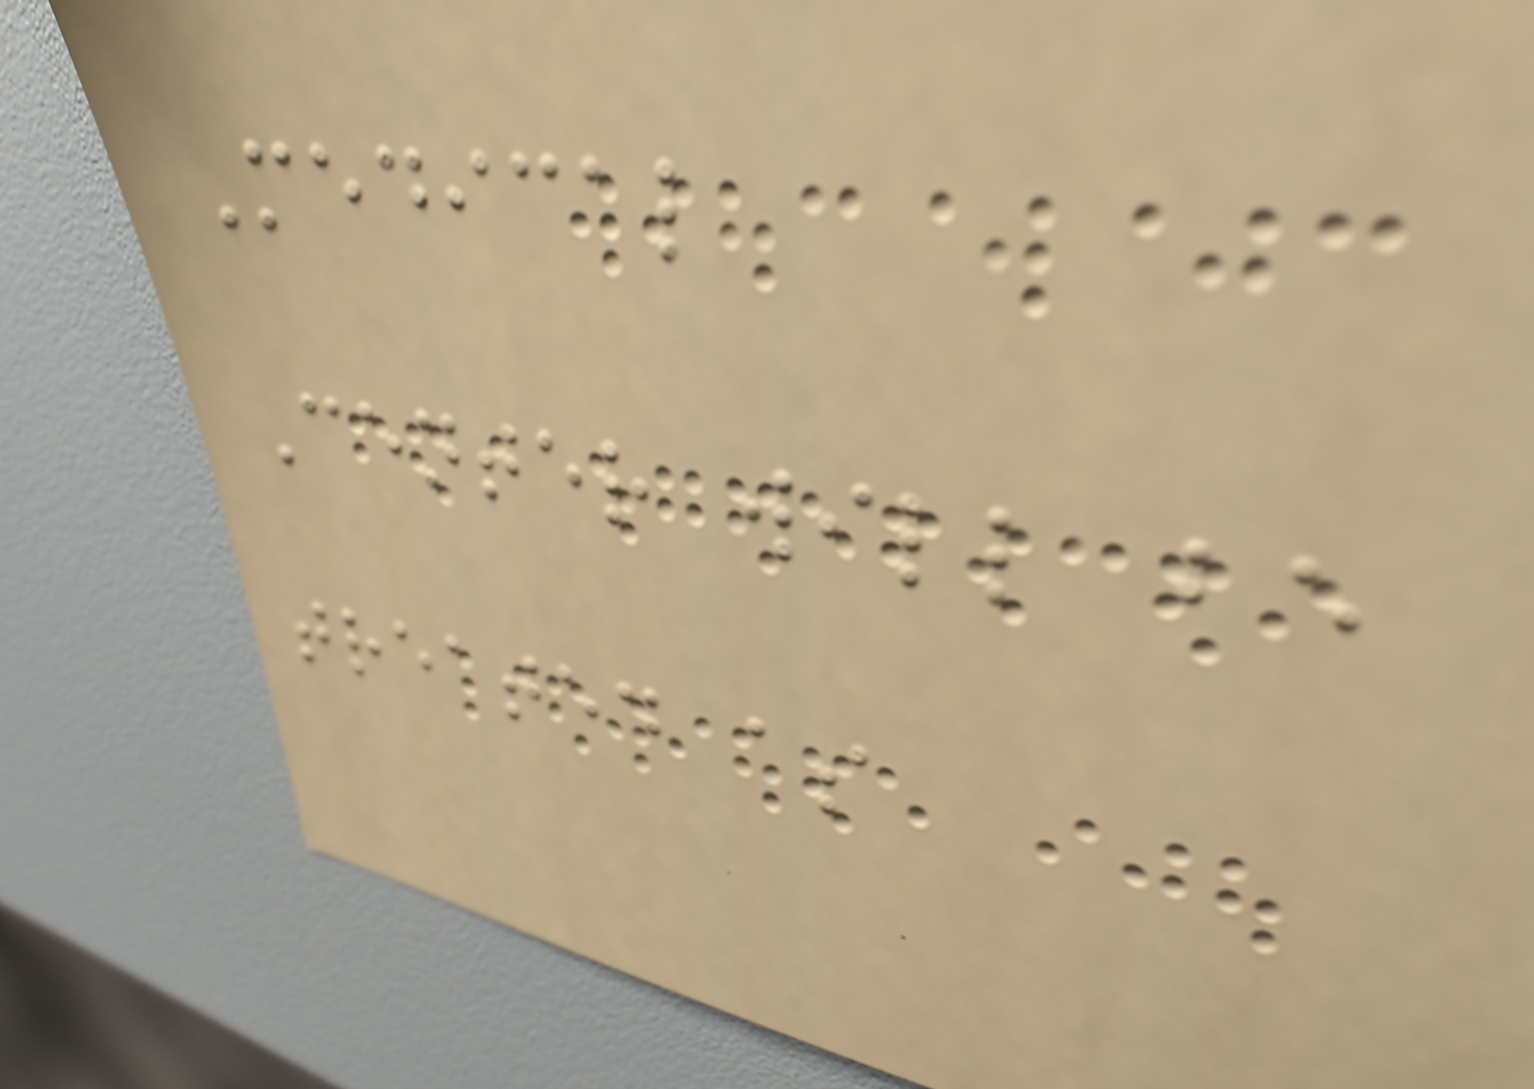Medical
Center will be
treated as
